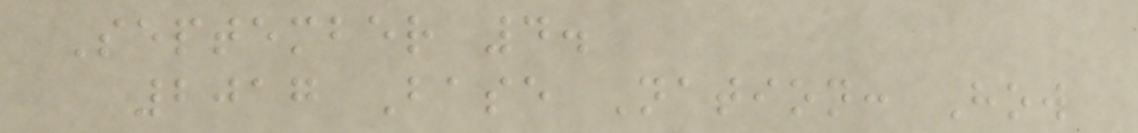September 4.
2017 Base Nation: How
